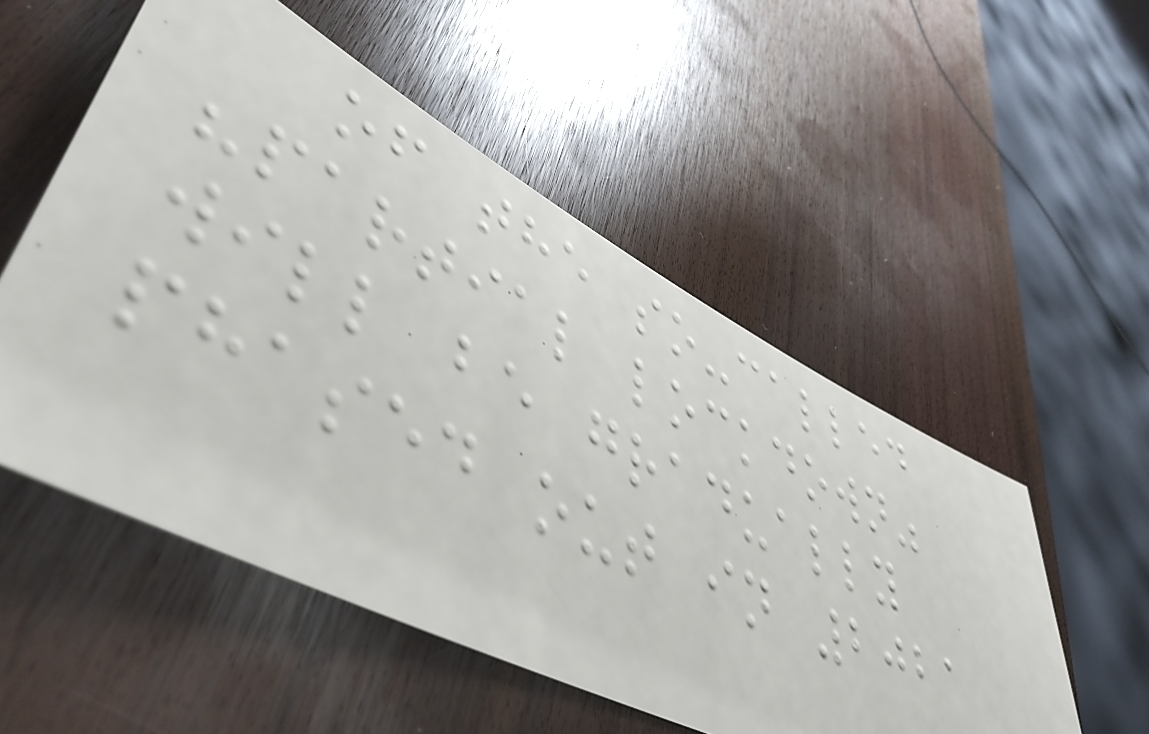of the so-called
"partial lockdown"
will be gradually
phased out in 2021
